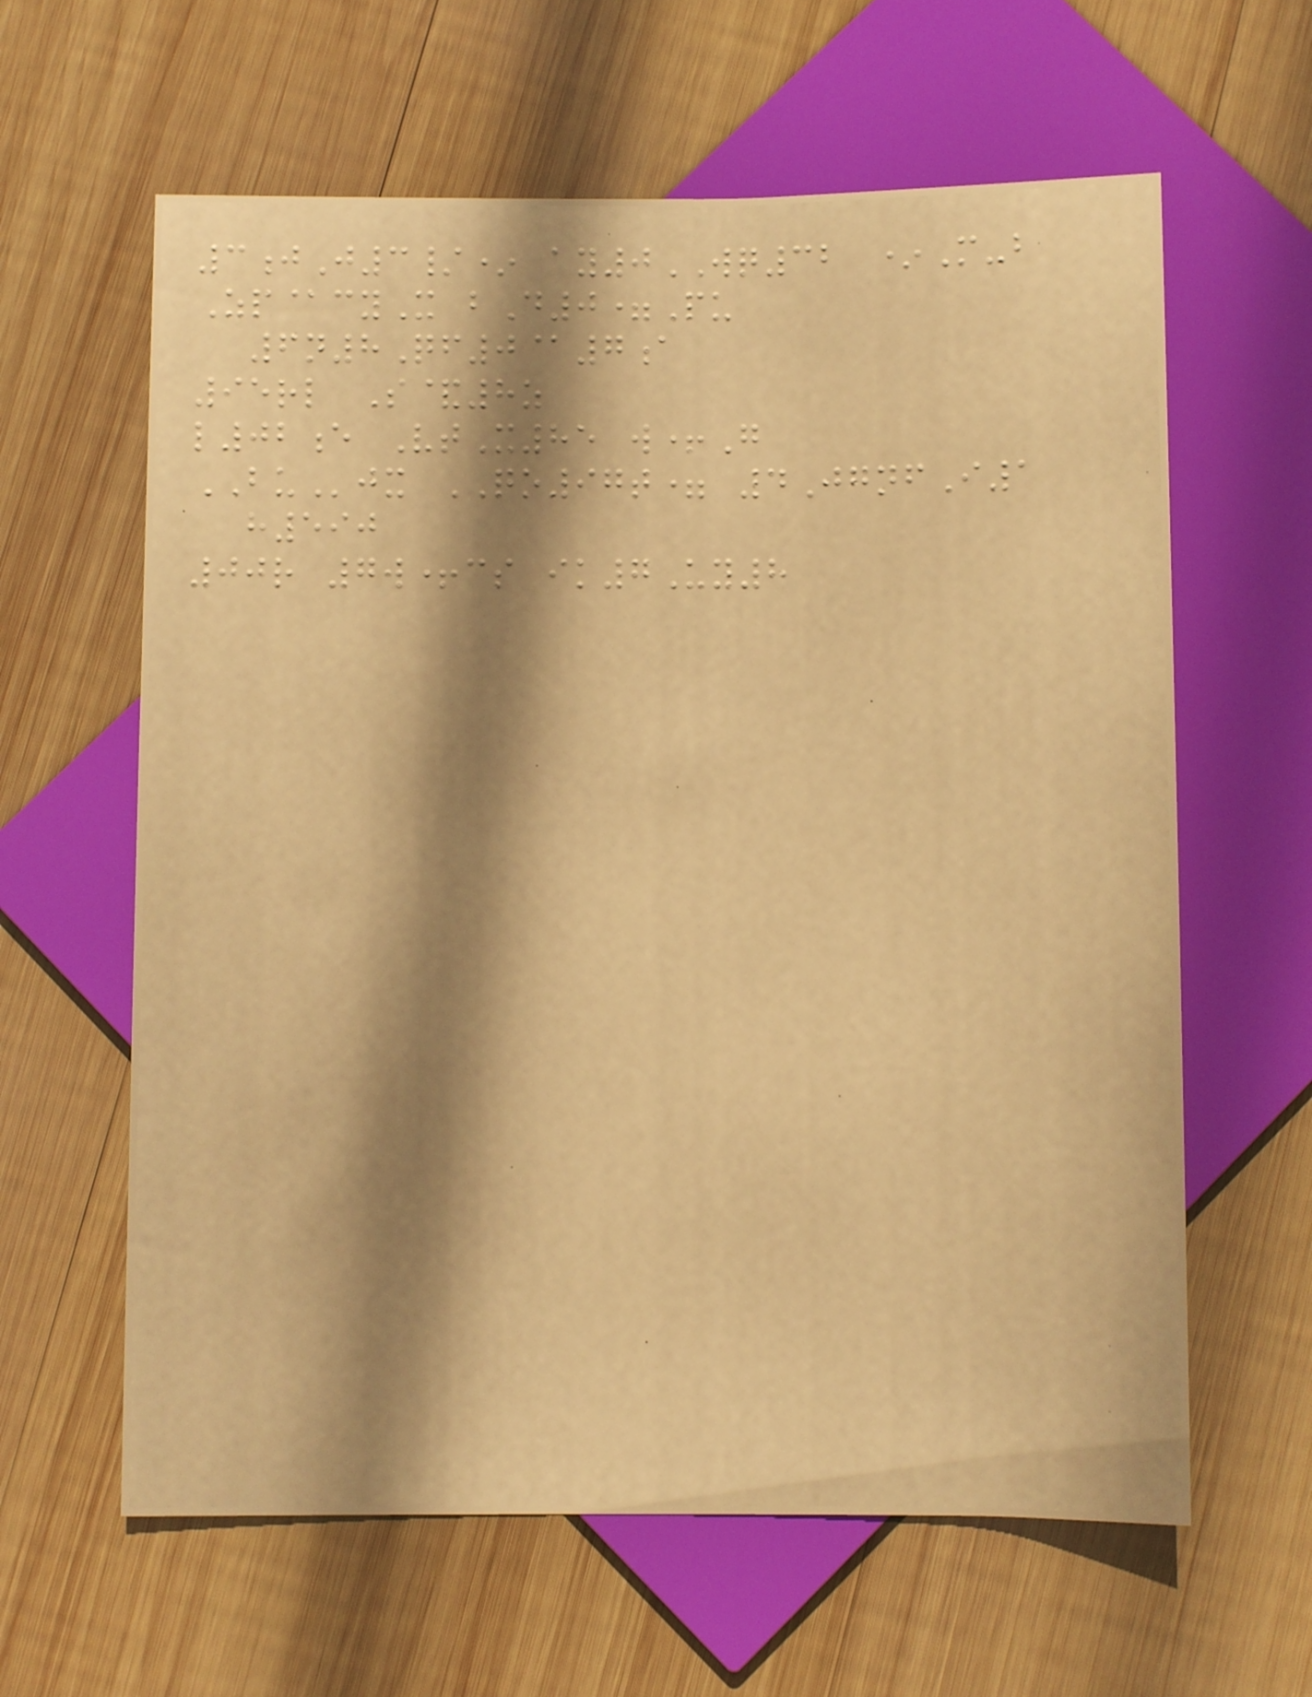3jJ3/* ay0WQ32 *M-b
Zp@cyX bD0=Pu
6n8Qf0@7a
95rl S&8z
l02e VtX85 w+G
BUjx QO97t= 4JgnfI1
h590
00r 7w+cs ik7Uy8
